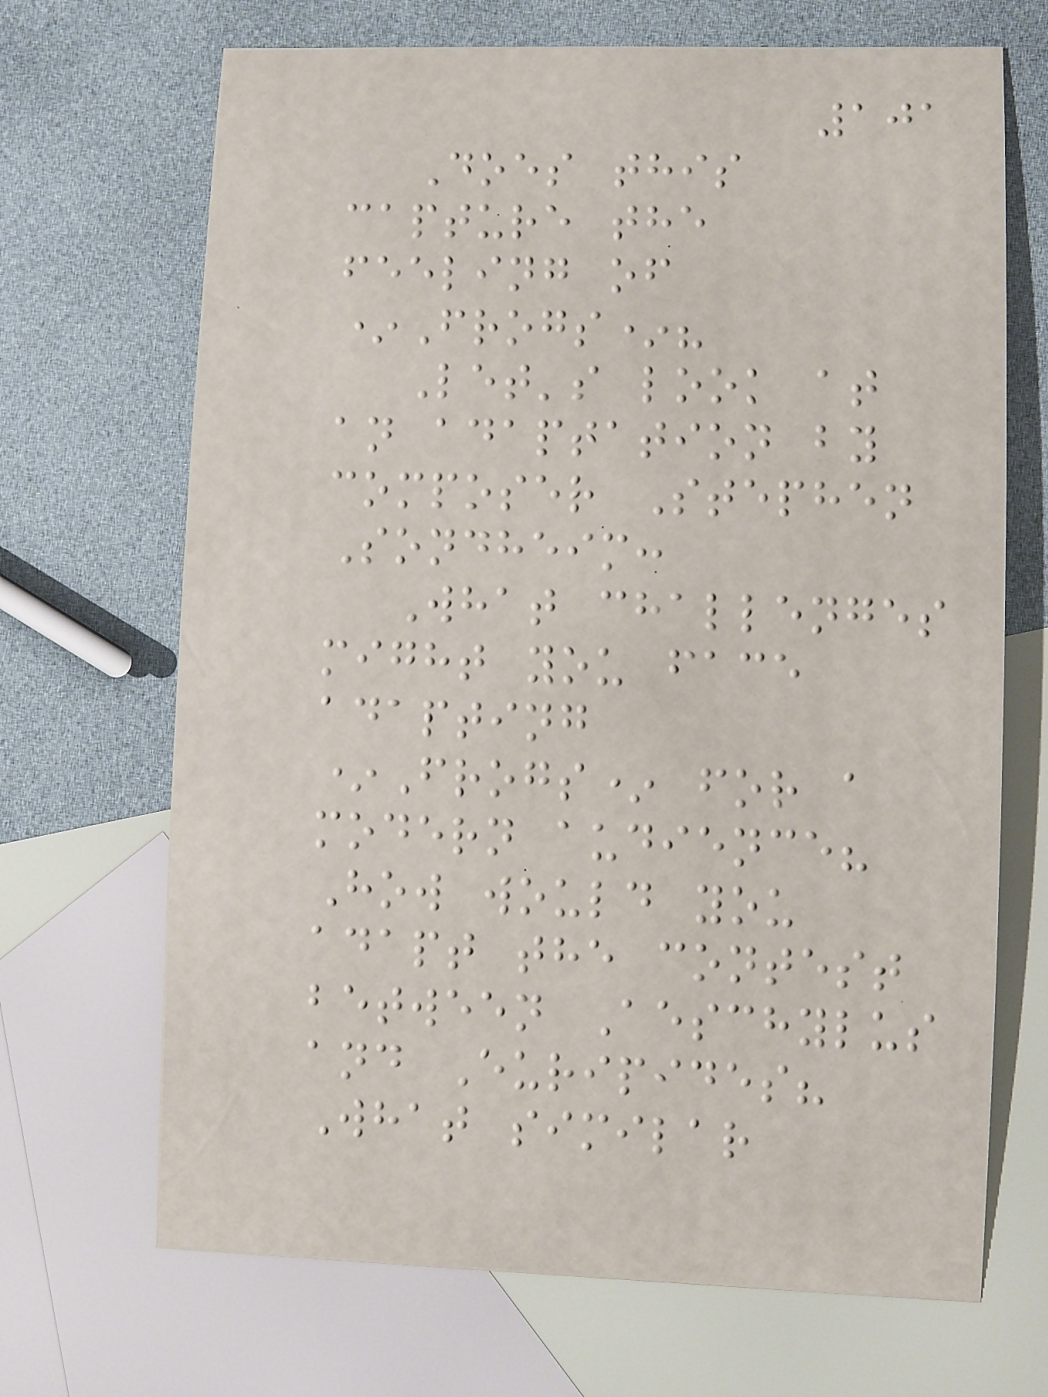101
Does this
capture the
feeling of
*Frogs*?
Let's look at
an adaptation by
composer Stephen
Sondheim:
What challenges
might you face
adapting
*Frogs* for a
modern audience?
How would you
adapt the contest
between Aeschylus
and Euripides?
What similar
